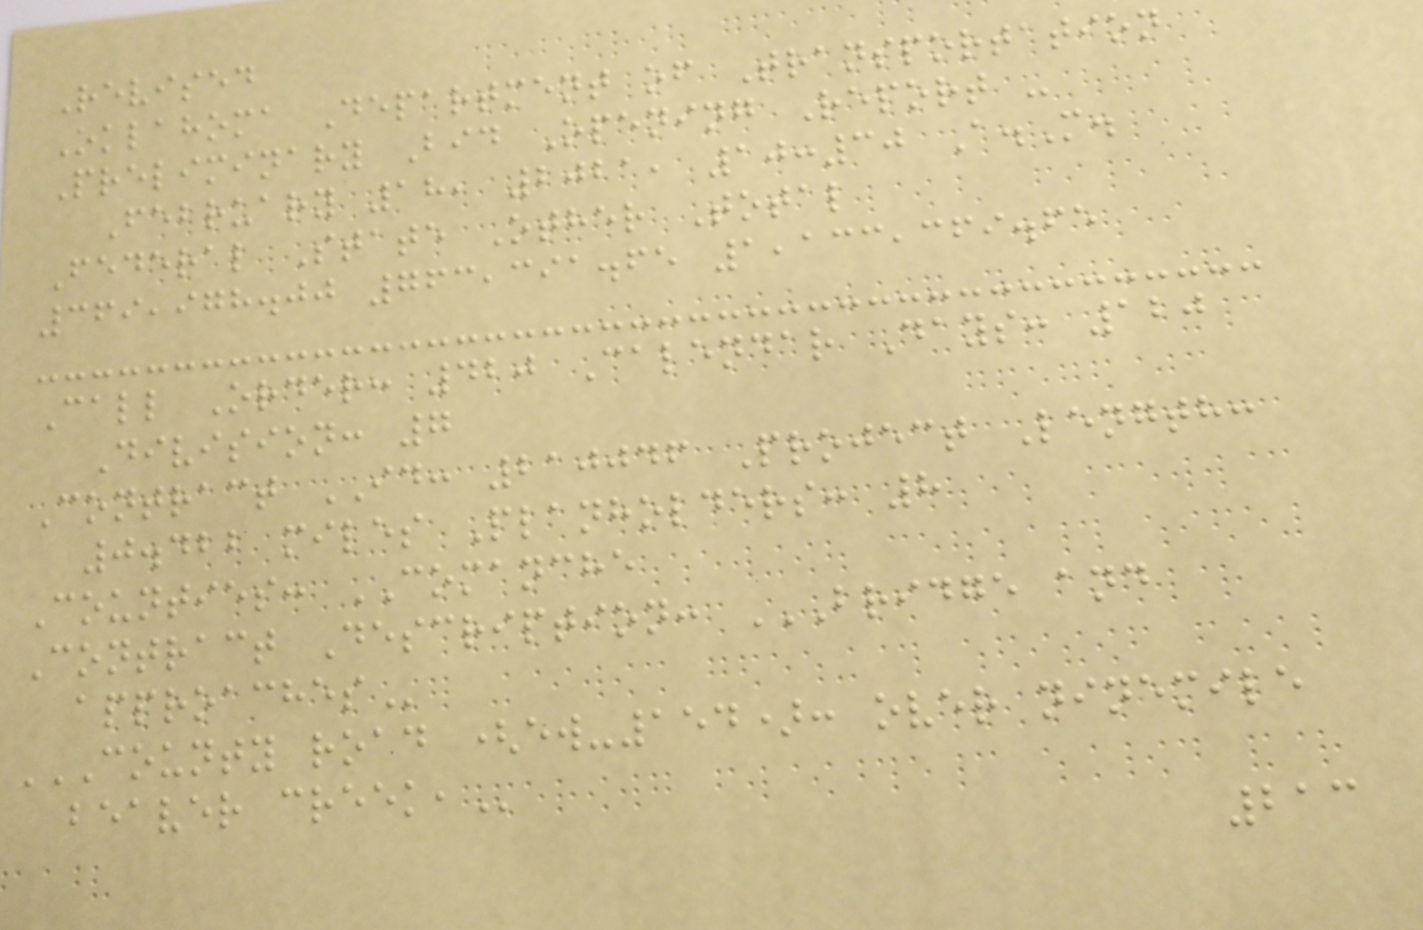Revised
Oklahoma Department of Transportation
Preliminary Bid Opening Report -
February 18, 2021, 10:30 A.M.
Federal State Other Total
369,978.00 763,391.65 1,133,369.65
Call Order: 420 Calendar Days: 120
Division: 7
Contract ID: 210046 Project Length:
0.422 miles Planholders: 8
Counties: COMANCHE
Contract Description: BRIDGE AND
APPROACHES
COUNTY ROAD (EW-154): OVER NINEMILE
BEAVER CREEK,
213
